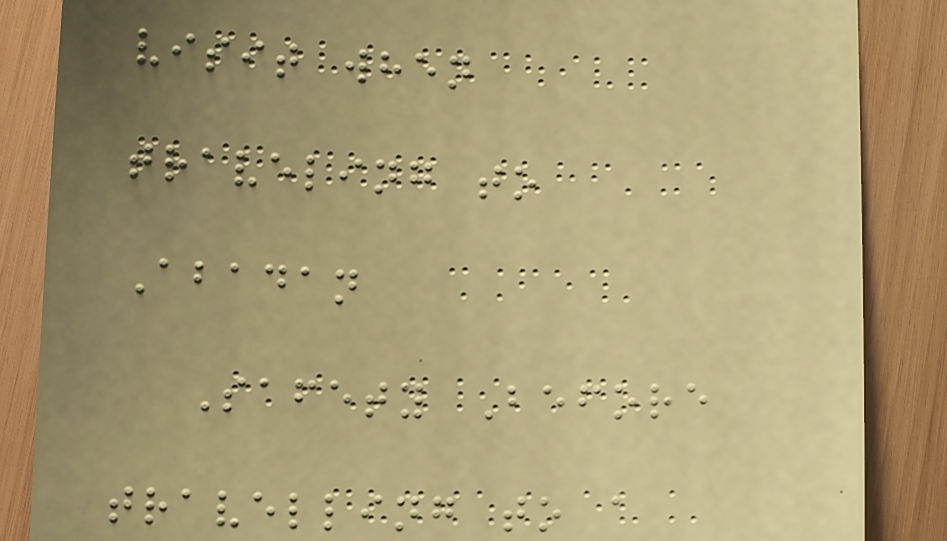visit when
traveling to
Abadan
Safety Before
travelling to a
